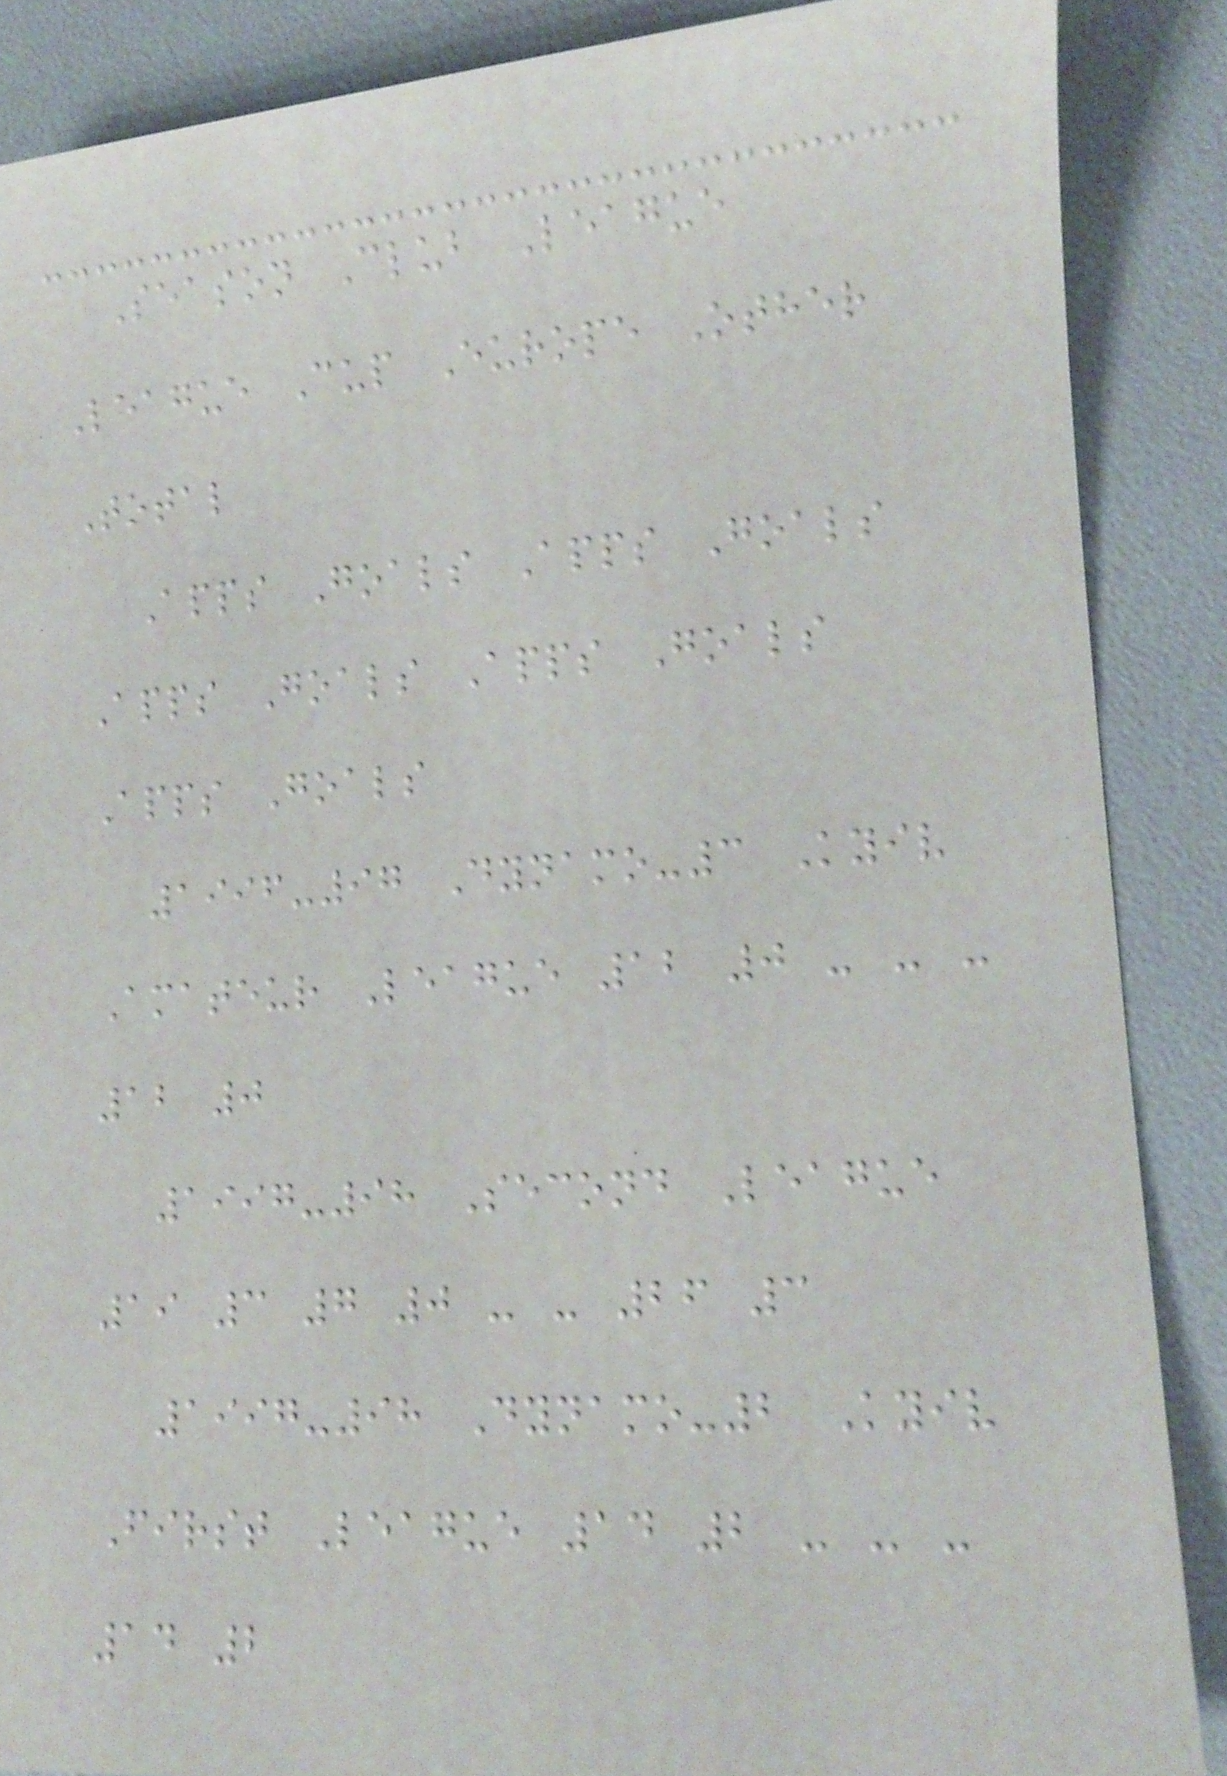Season Club League
League Cup Europe Other
Total
Apps Goals Apps Goals
Apps Goals Apps Goals
Apps Goals
1996-97 Dynamo-3 Kyiv
Amateur League 12 0 - - -
12 0
1997-98 Second League
19 3 7 0 - - 26 3
1997-98 Dynamo-2 Kyiv
First League 14 2 - - -
14 2
